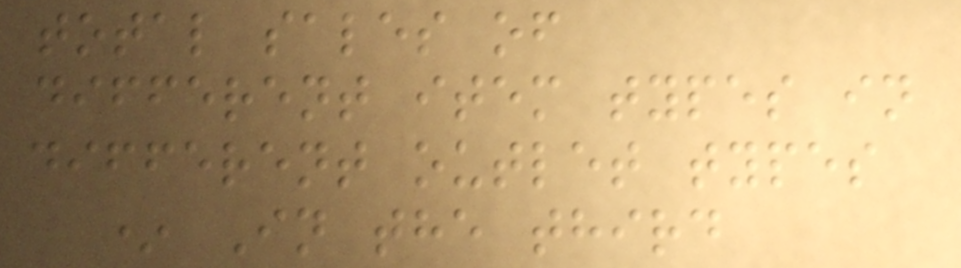total sales of
different item types in
different outlet types
* In the third
